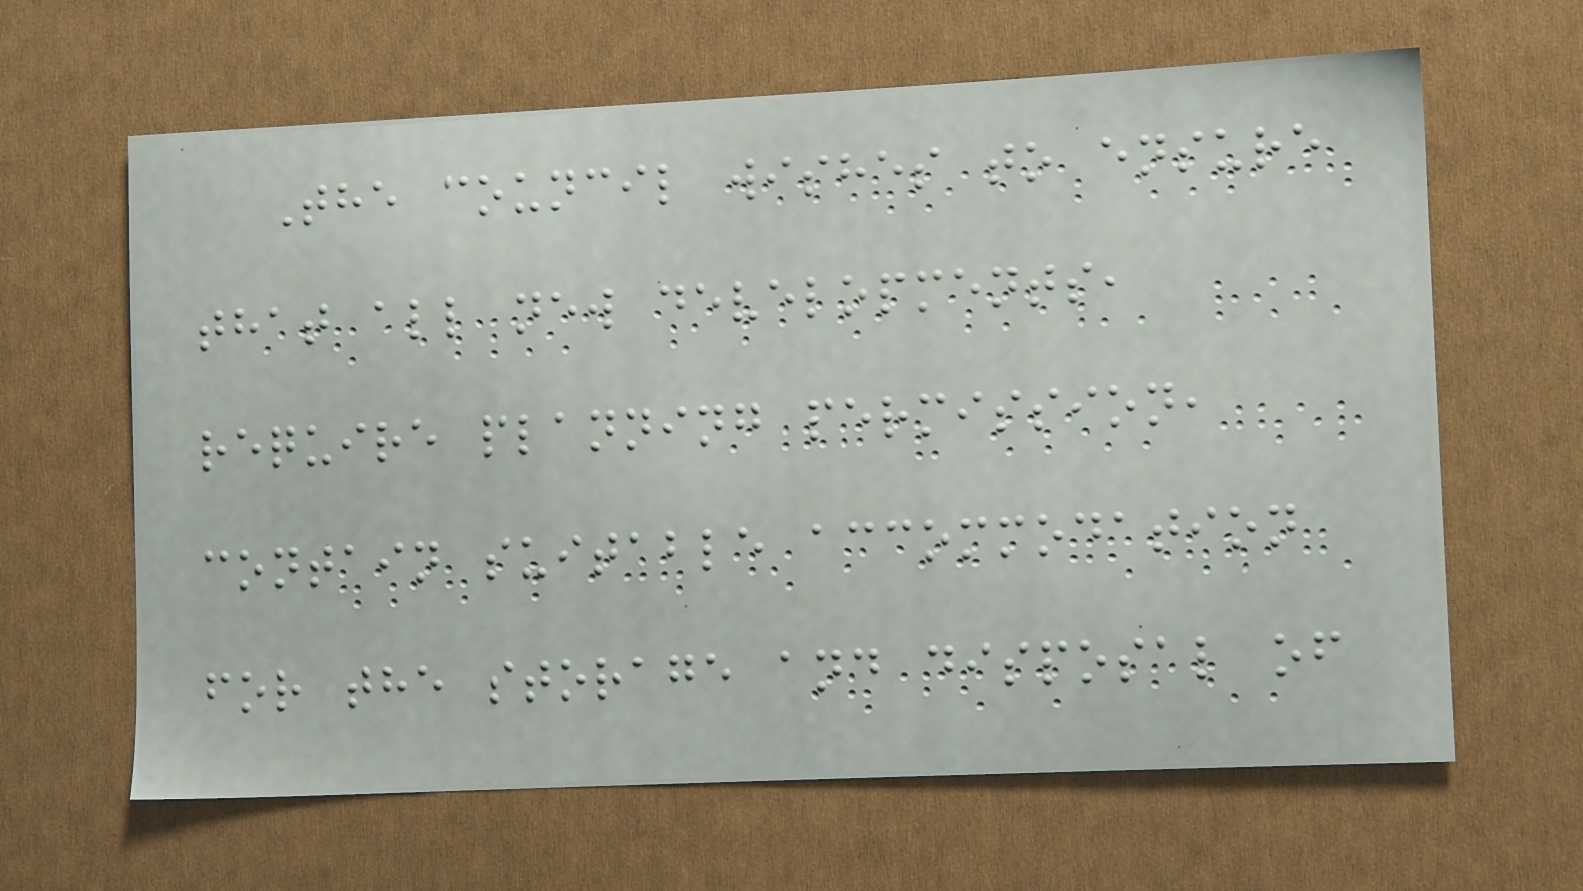The council wishes to ensure
that all new developments,
require planning permission,
contain suitable accommodation
for the storage and disposal of
